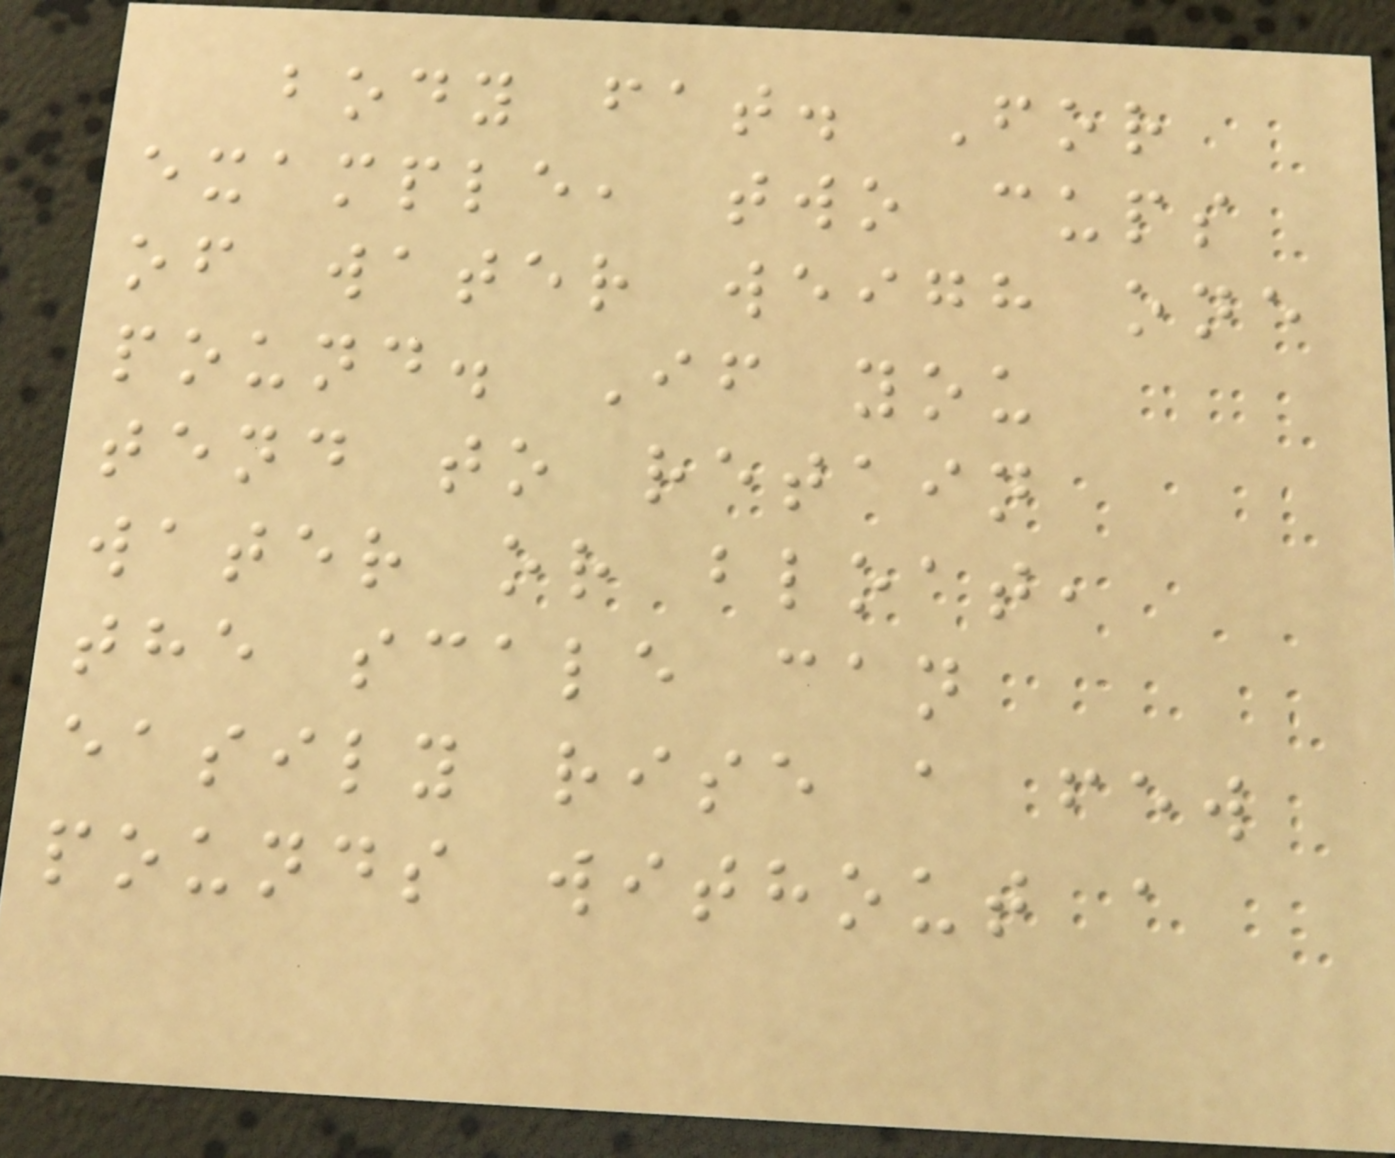body fat. For
example, two cups
of water weigh one
pound. If you
tend to retain
water or bloat,
the scale can
easily rise a few
pounds without a
